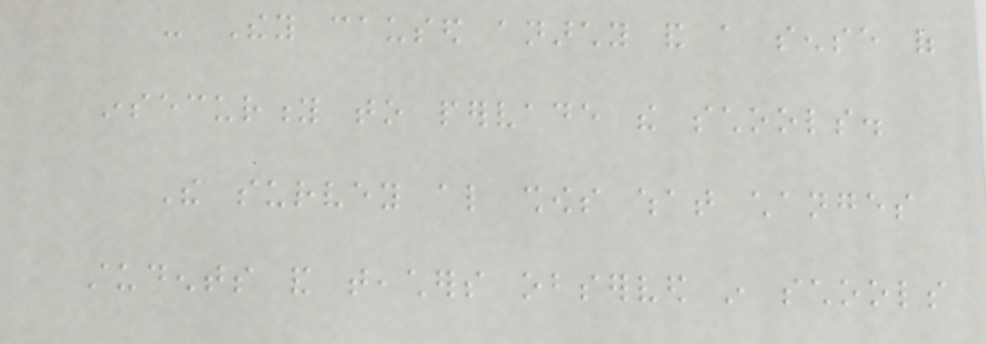- They caused anarchy and a sense of
insecurity to pervade the schools.
The survey also shows what changes
students and teachers observed in schools
